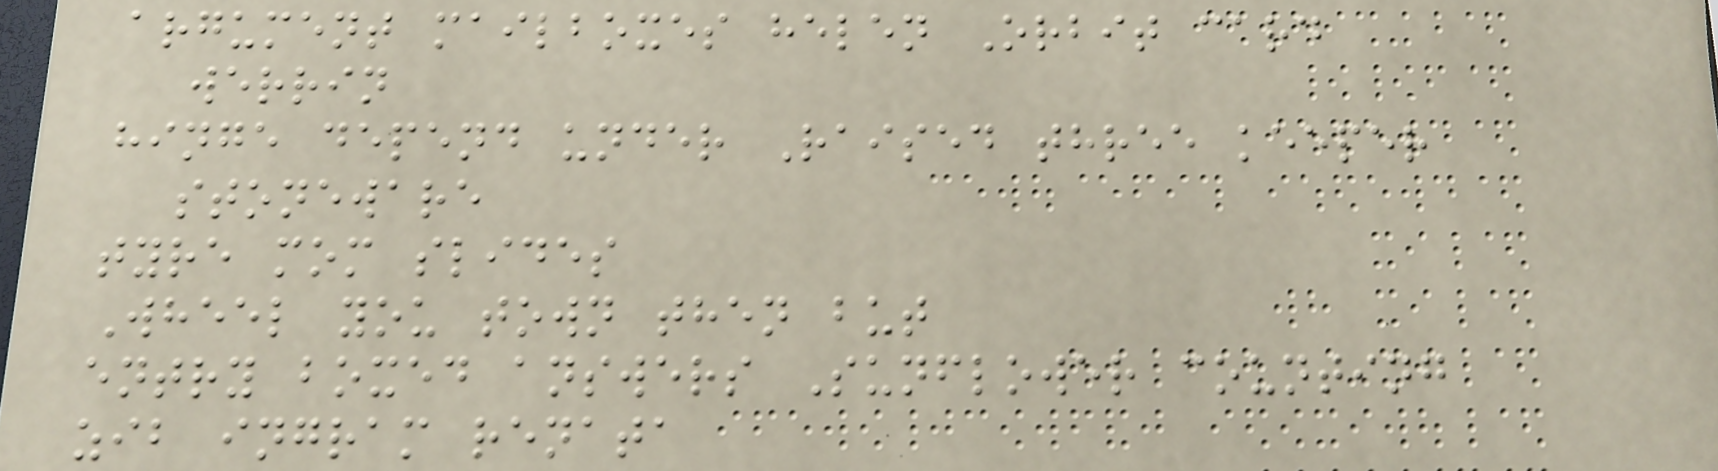argument mailboxes helen Orbit card
werrin
hinge depend under Raised three keeper
stoneware
tyre mom slides
Wheel you town then but
entry boxed answers Sunflower counting
zib ingram renata
